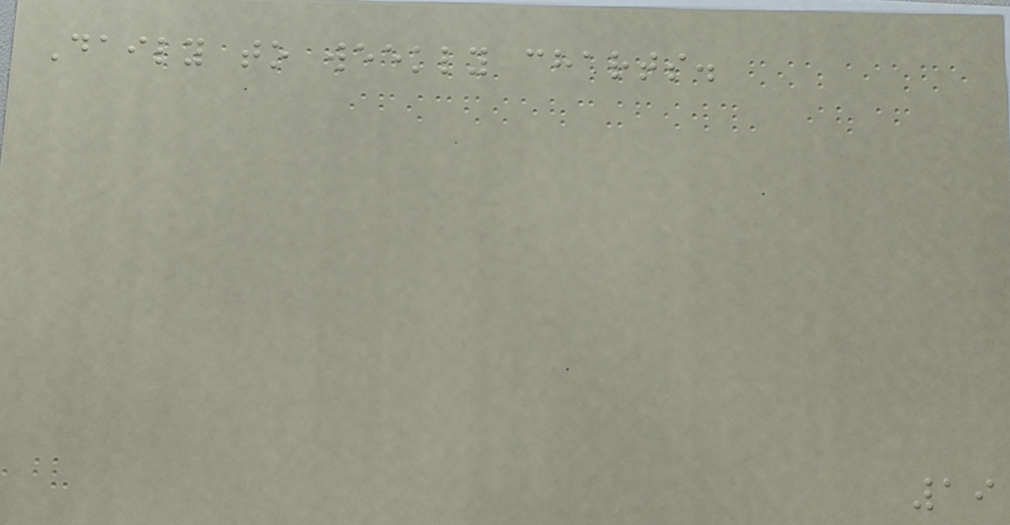Daily to weekly charts.
19
